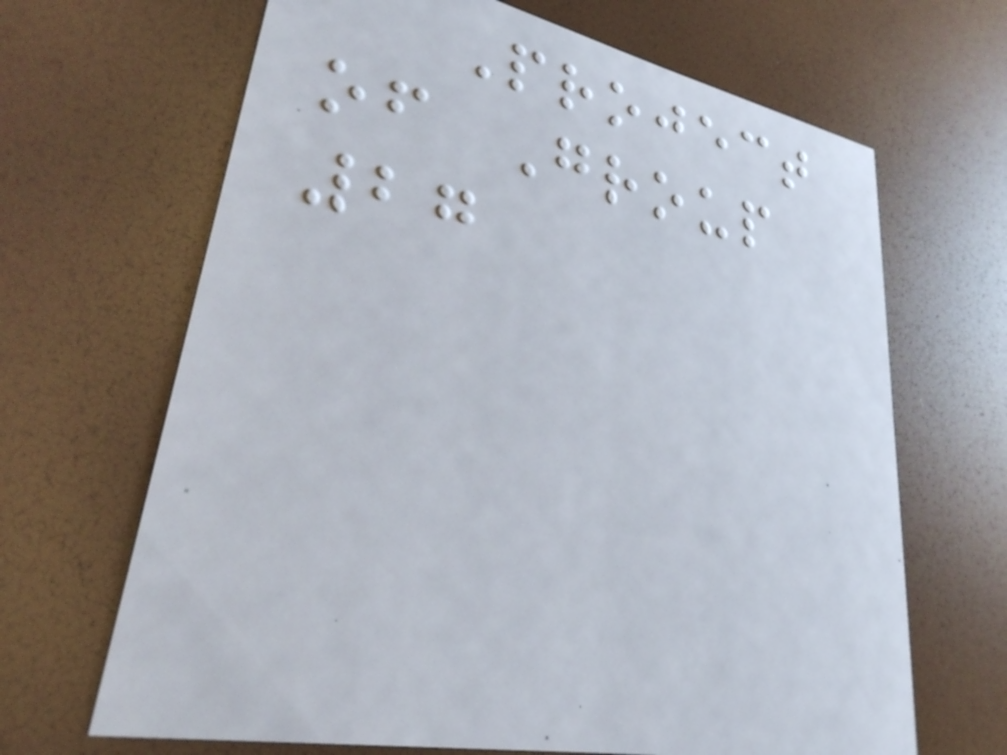Project
of Group
27
